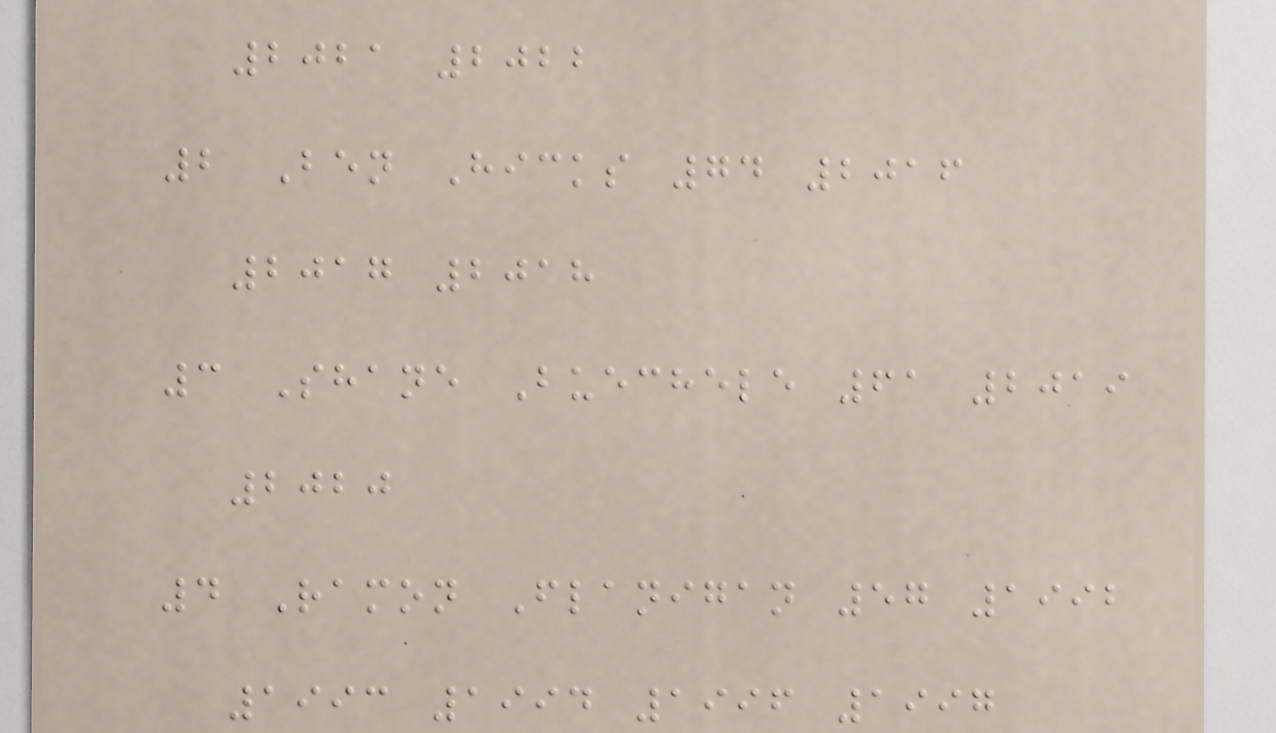2021 2022
2 Ben Hicks 74 2016
2017 2018
3 Shane Buechele 61 2019
2020
4 Ramon Flanigan 57 1992
1993 1994 1996 1997
